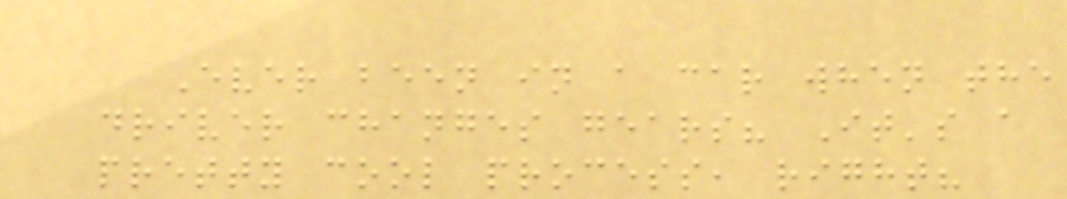Ever been in a car when the
driver changes gears? It's a
pretty cool process, right?
